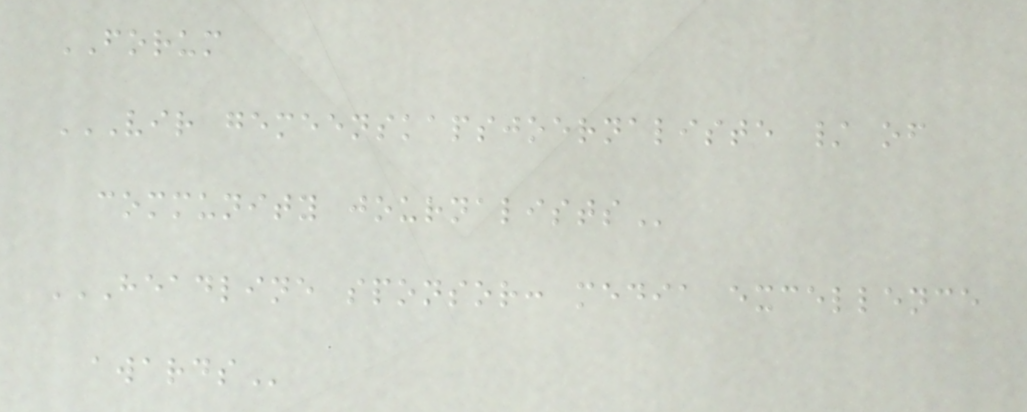FORUM
VIR GEMEENSKAPSJOERNALISTE / OF
COMMUNITY JOURNALISTS
HEADLINE SPONSOR: MEDIA EXCELLENCE
AWARDS
